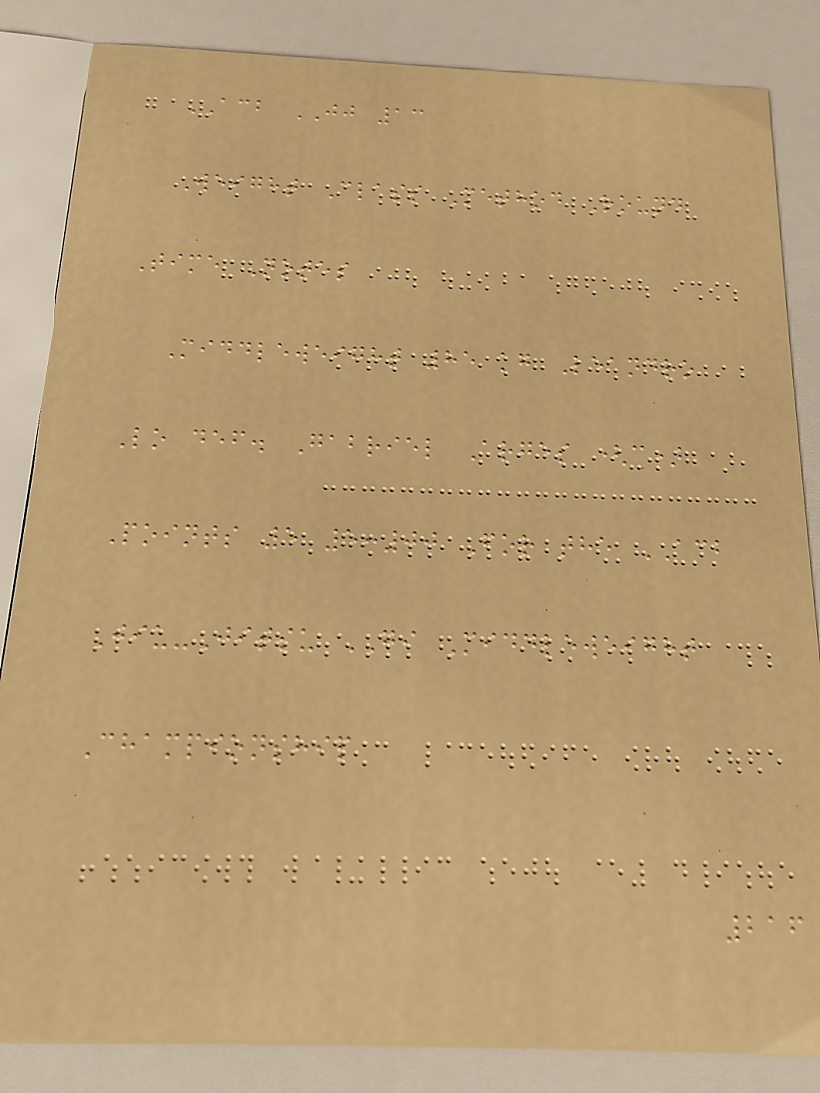ACB JJ 13
Weight Class Method Round
Time Notes
Middleweight 85 kg Leandro
Lo def. Gabriel Arges (c)
Points 5 5:00 For the ACB
Jiu-Jitsu GI Middleweight
Championship
216
